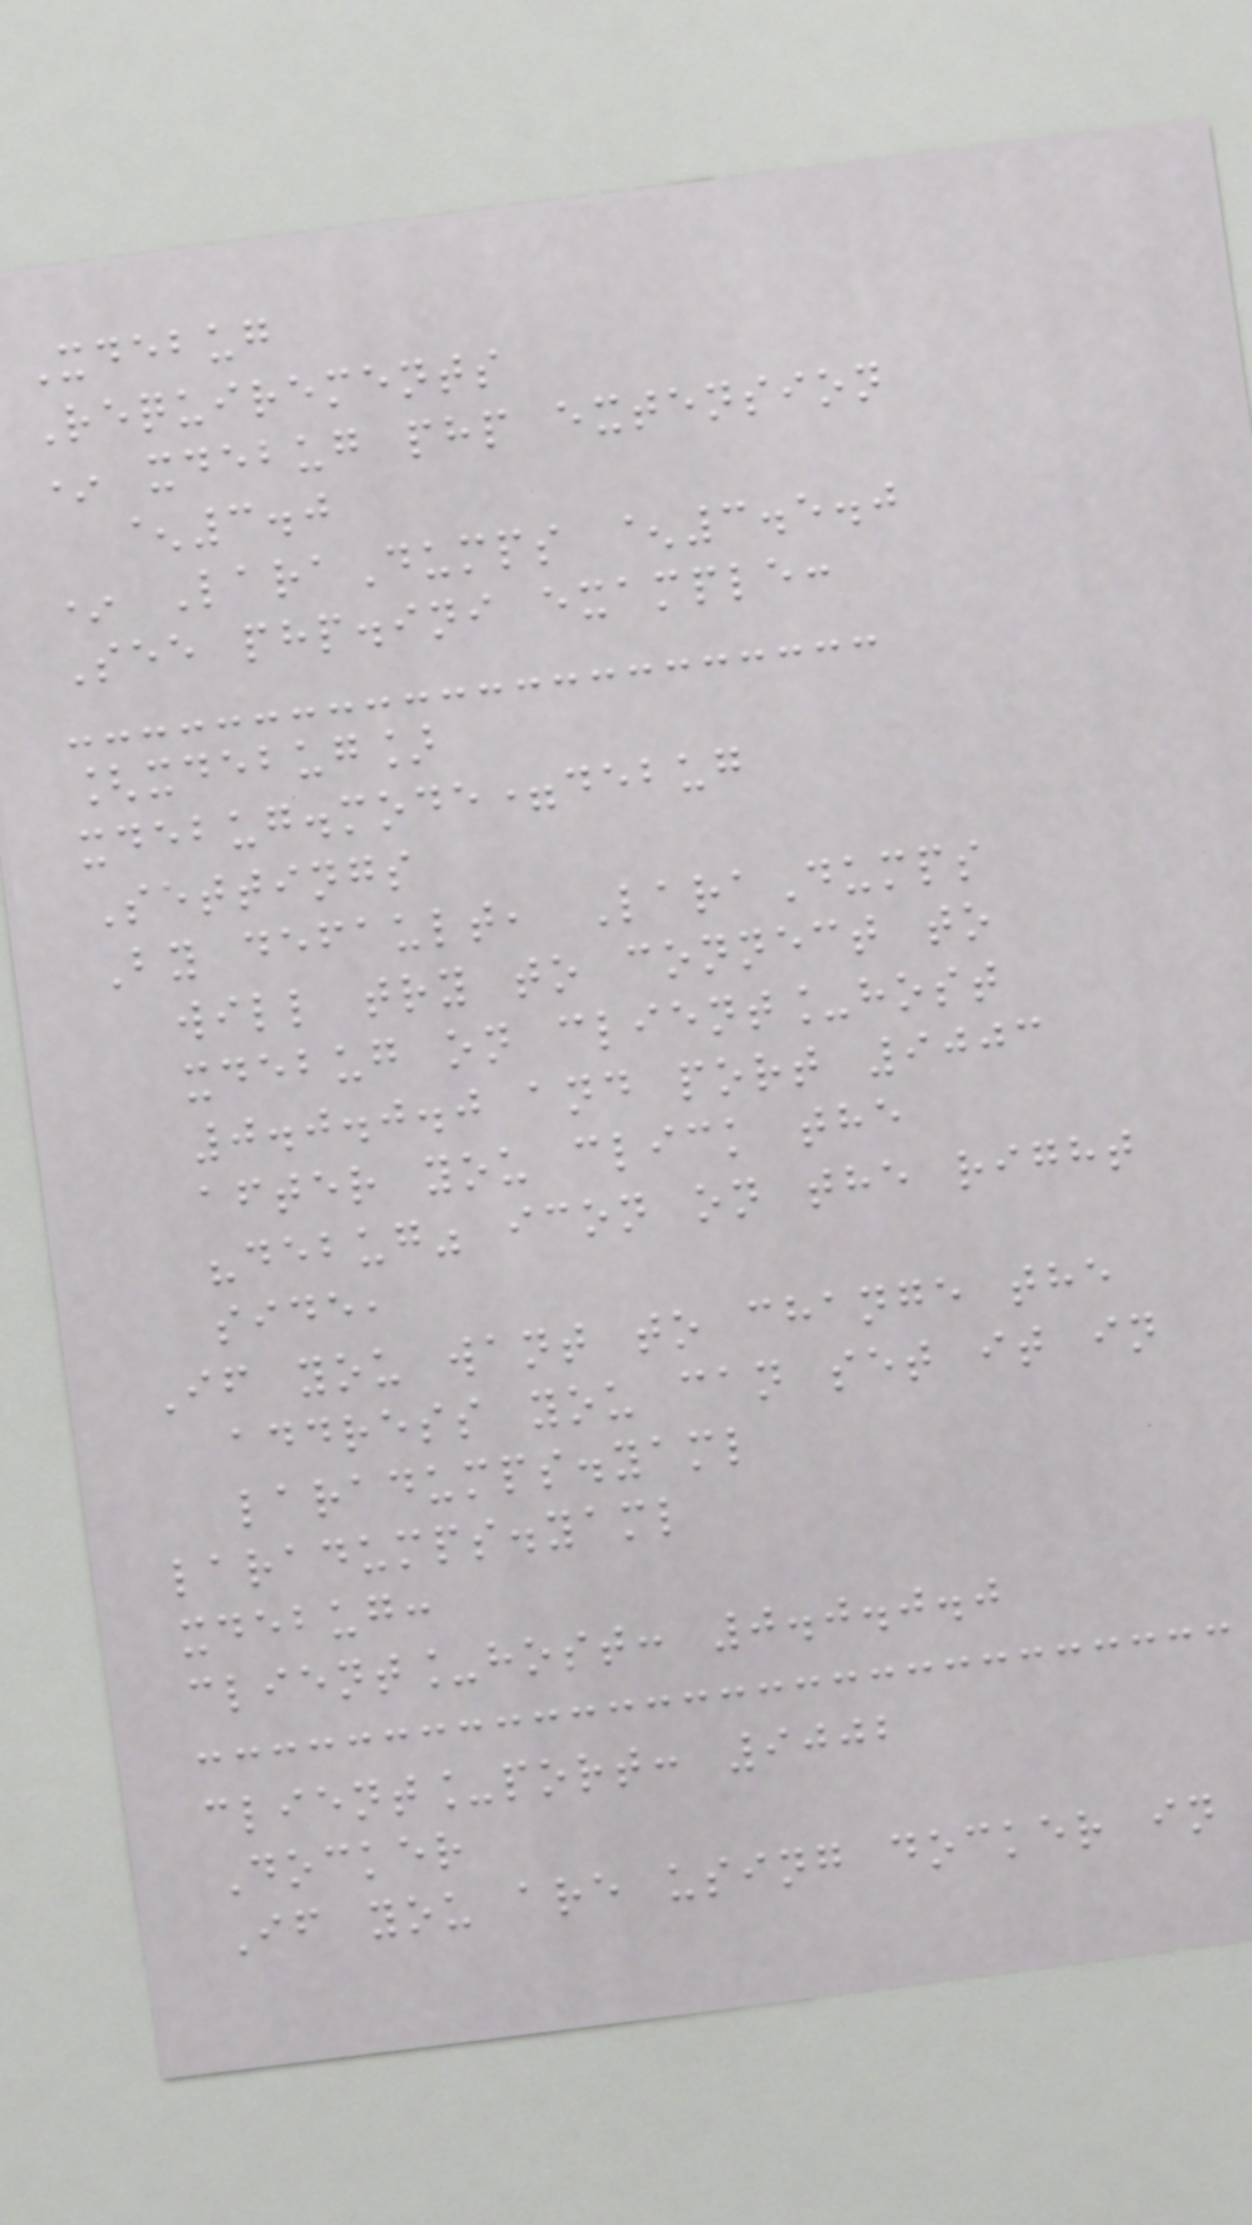Xdebug
Requirements
* xdebug php extension
^3.0
* LaraDumps ^3.5.0
See php.ini example:
[xdebug]
xdebug.mode=debug
Settings
By default, LaraDumps
will try to connect to
xdebug on client_host
0.0.0.0 and port 9003
after you click the
"debug" icon on the right
side,
If you want to change the
address you can set it in
laradumps.yaml
laradumps.yaml
xdebug:
client_host: 0.0.0.0
client_port: 9002
Docker
If you are using docker in
